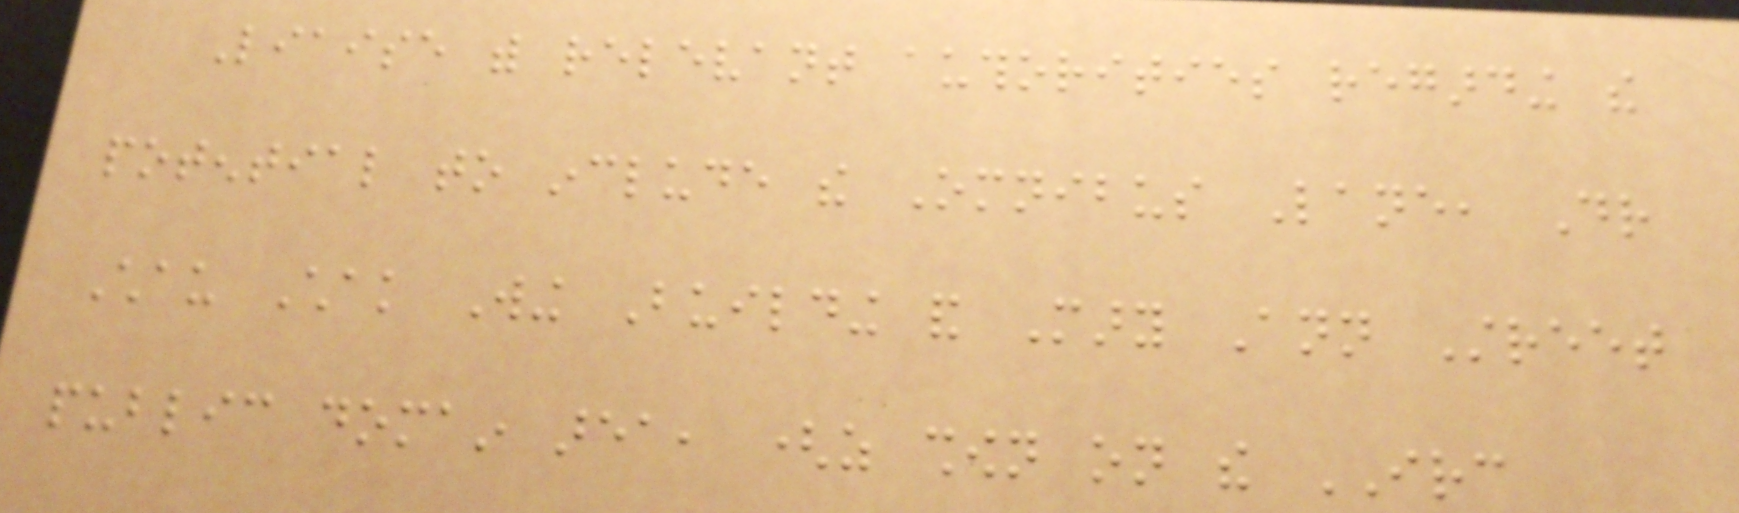Liaise with relevant authorities regarding the
potential to include the Omnibus Lane, Dr
Chau Chak Wing Building and Mary Ann Street
public domain area, (as shown on the IRC
